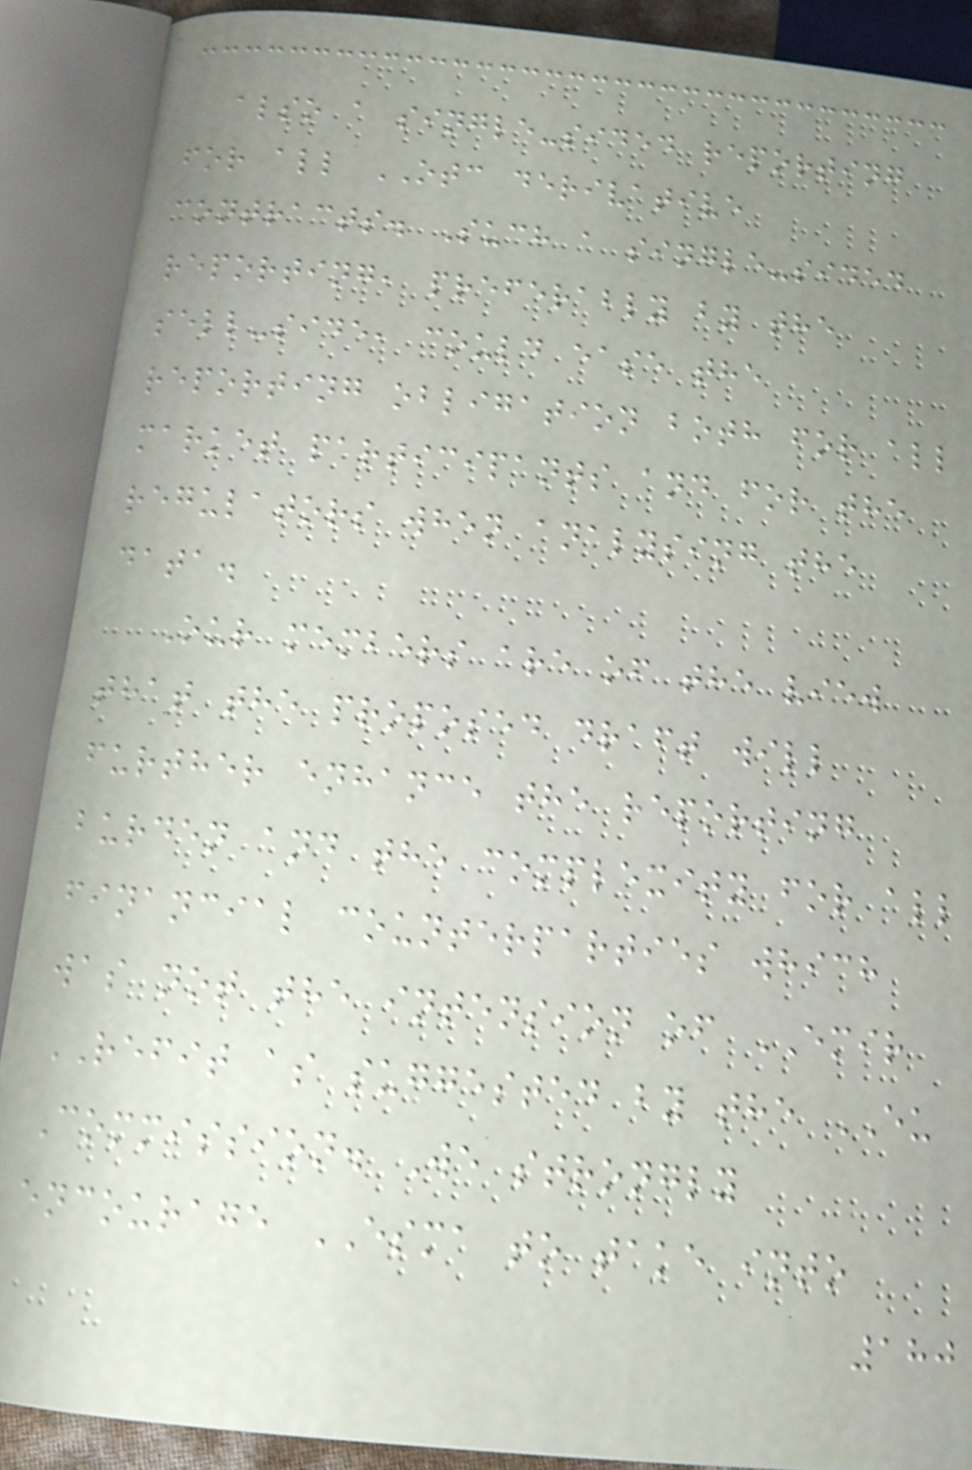also a single-sided reporting
for all OTC derivative
contracts. Such a single-sided
reporting, preferably by the
sell-side, could ease the
reporting obligation both for all
market participants and for the
regulators when analysing the
data.
Our members are of the view
that the proposed draft will
further enhance the reporting
burden and the complexity for all
financial counterparties which
was not the intension of EMIR
REFIT as suggested by the EU
Commission. We strongly
encourage ESMA to take into
180
